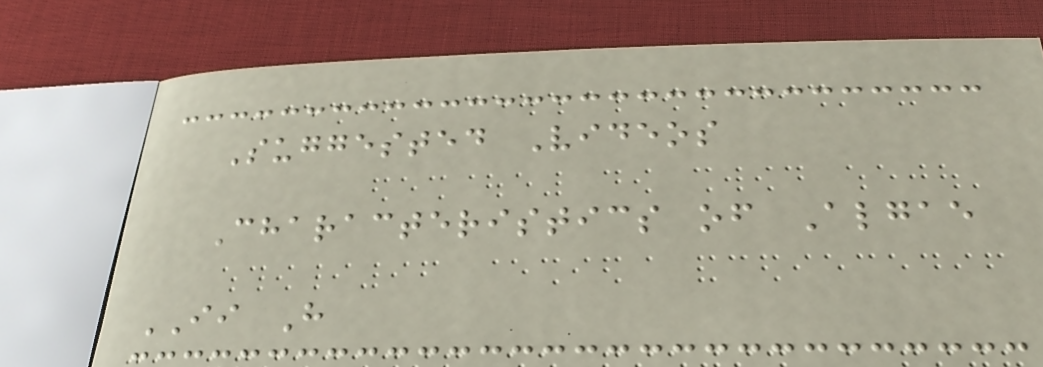Suggested Videos
Characteristics of Algae
II H
